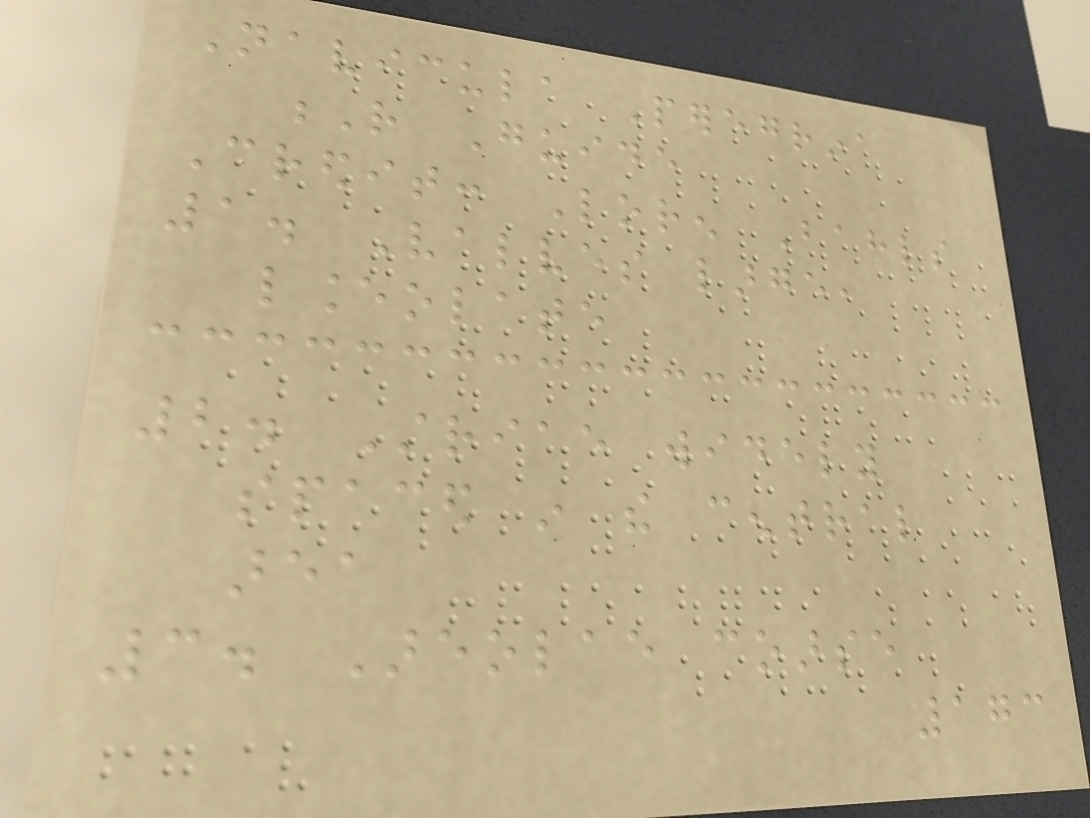Navicula Peregrina
R Guide
Credit: Loren Bahls
1. Valves large,
lanceolate
2. Striae widely
spaced in the central
area
3. Areolae coarse
173
